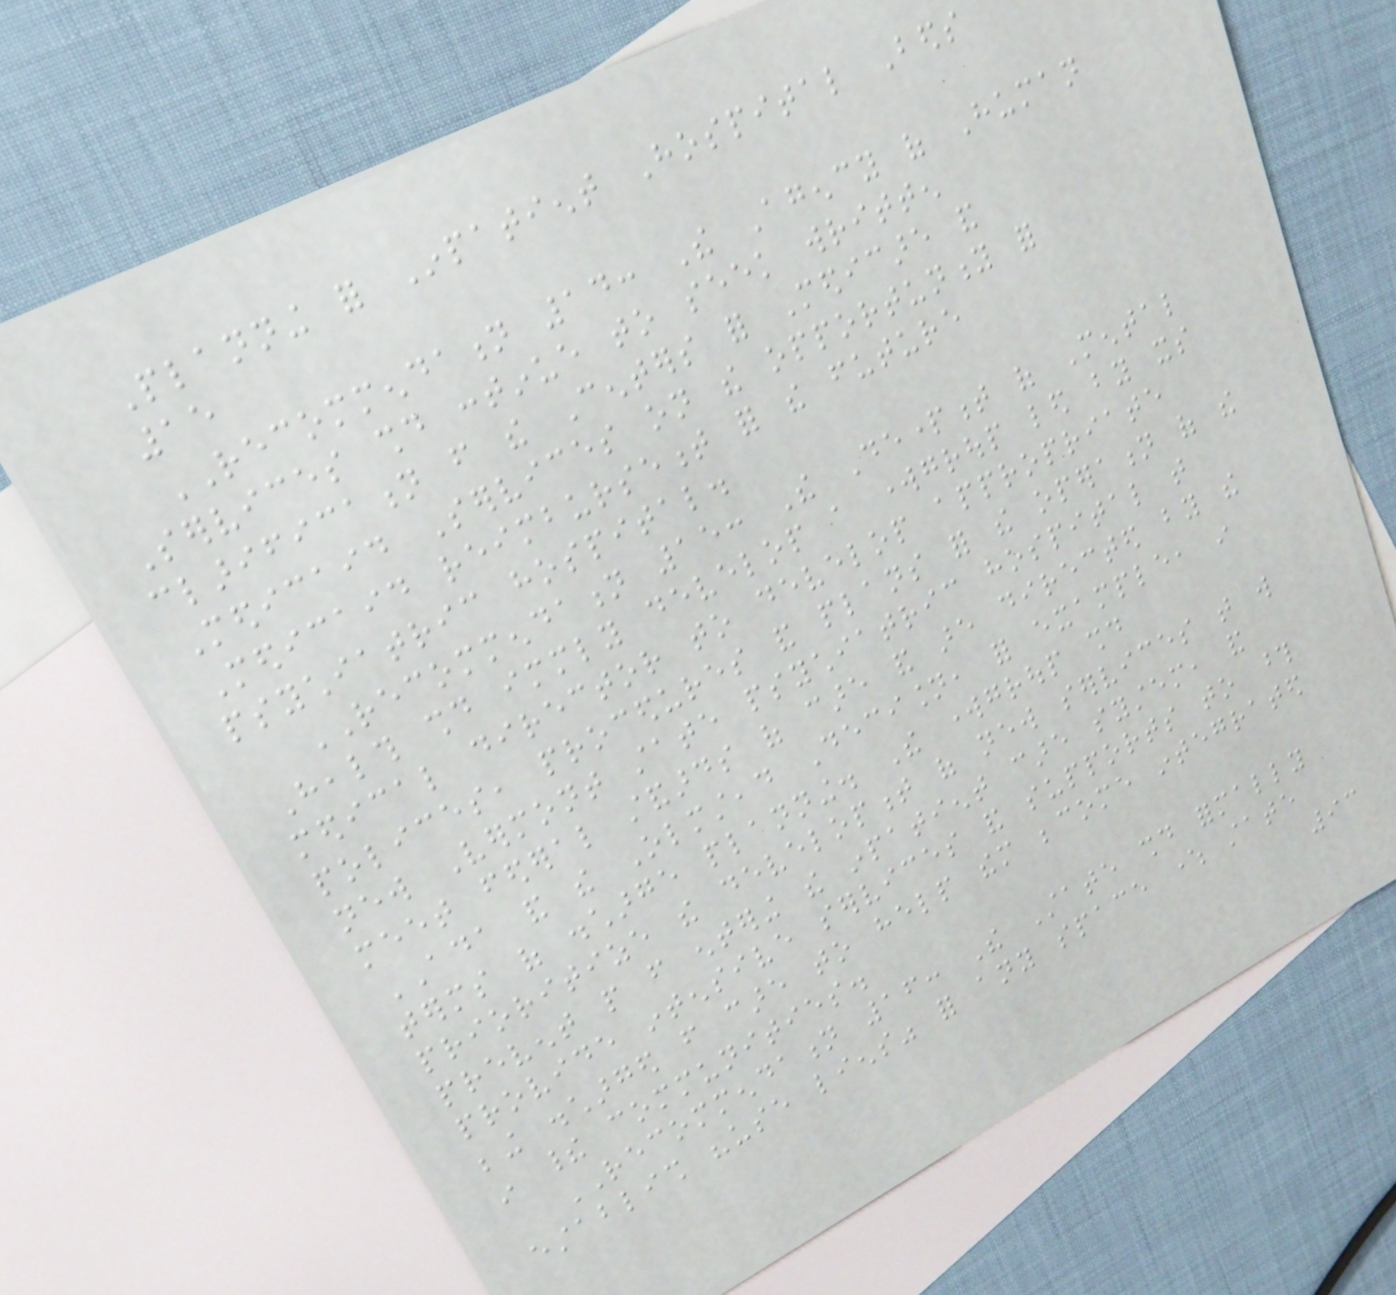Planning for Inpatient Hospital Beds
15
RECOMMENDATION 14: The Agency of Human
Services should continue to seek written
clarification from the Centers for Medicare and
Medicaid Services on the opportunity for
Medicaid reimbursement for the future
psychiatric hospital.
RECOMMENDATION 15: The Department of Mental
Health should immediately develop a workgroup led by its
medical director to develop appropriate
polices, procedures and plans for the operation of the
new Vermont state psychiatric hospital that
meet federal standards of care and are directed by the
ADA and the Olmstead Decision, for example, in
terms of discharge planning. The workgroup should
prioritize the development of new services that will
prevent people from entering the inpatient care system, and
provide intensive services and supports to those
being discharged from care to help them become integrated
in their communities.
RECOMMENDATION 16: The State should formally
establish "use liens" for any space where state
93
